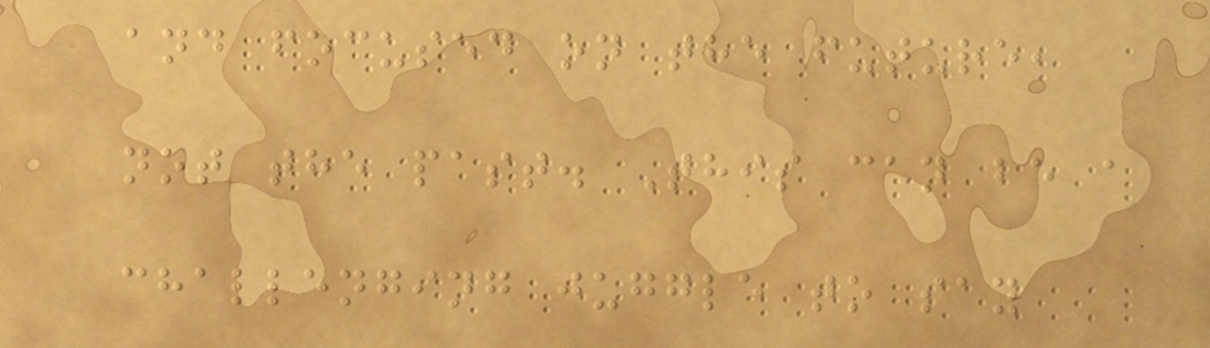and focused on the future,
not the past. This can be a
challenging juggle to say
